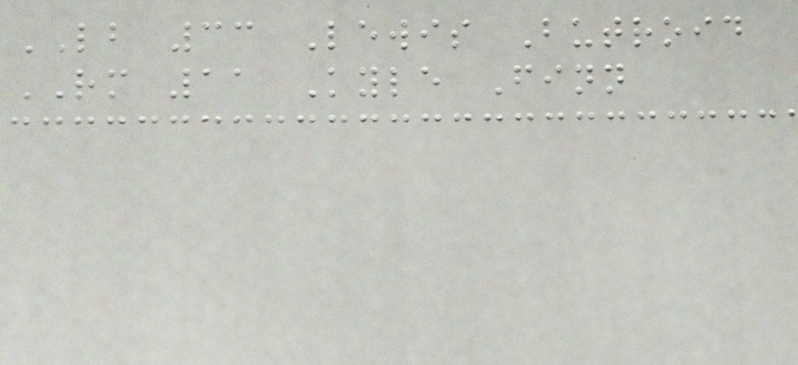LB 33 Lewis Butroid
RM 11 Kyle Finn
